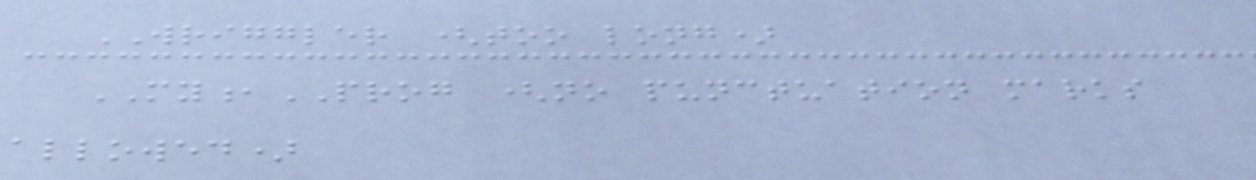WRIGGLER (too long)
MY,PROG (no punctuation marks
allowed)
